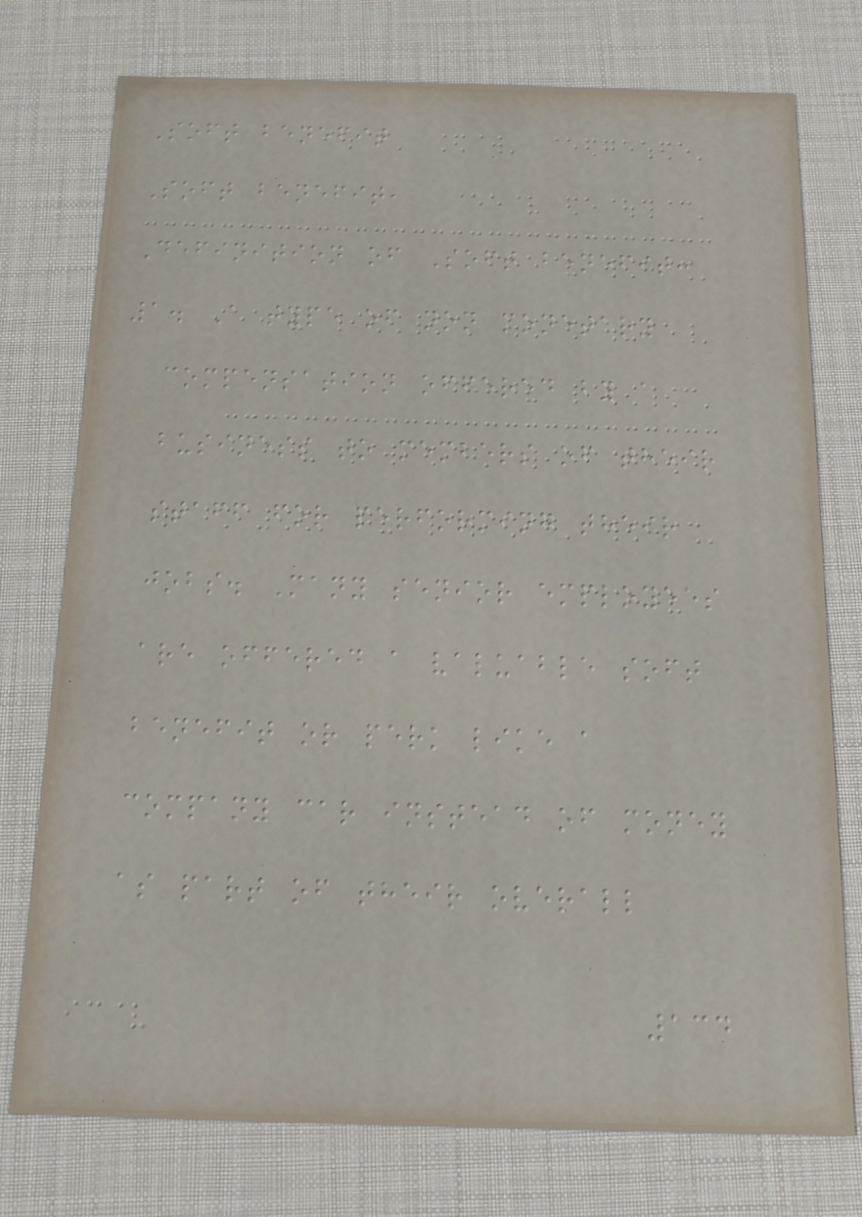Soft benefit
Soft benefit,
Definition of Soft benefit:
1. A type of non monetary
compensation offered by a
business to members of their
staff for performing their
jobs. Many senior employees
are offered a valuable soft
benefit or perk like a
company car instead of money
as part of their overall
134
